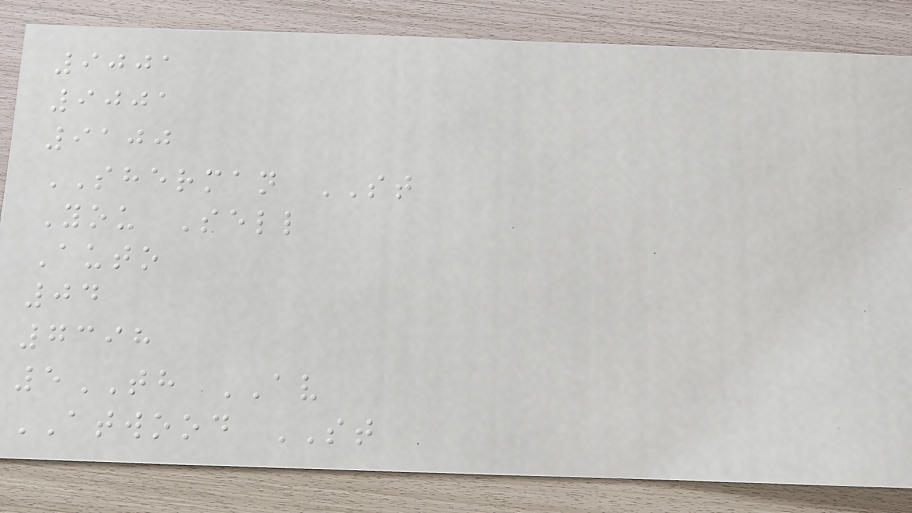9001
9001
9100
SHERMAN ST
You Sell
Auto
04
7398
5TH AV
ATWOOD ST
